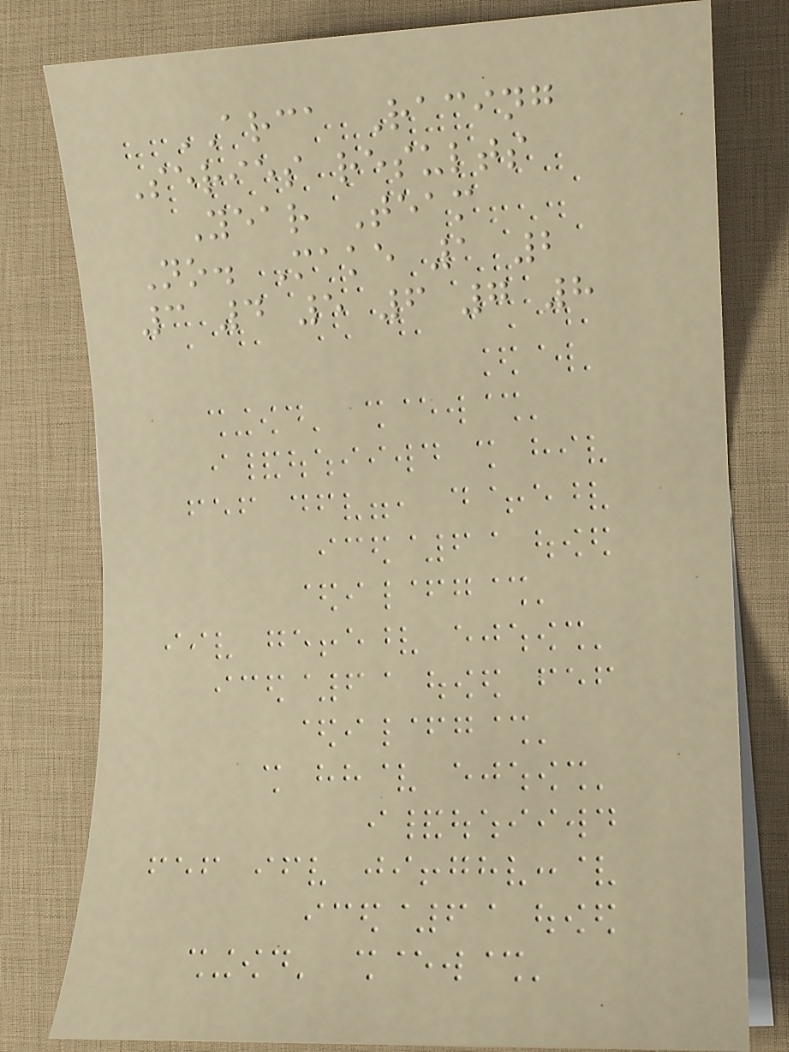ARCA Racing
Series results
Year Team
No. Make 1 2
3 4 5 6 7 8
